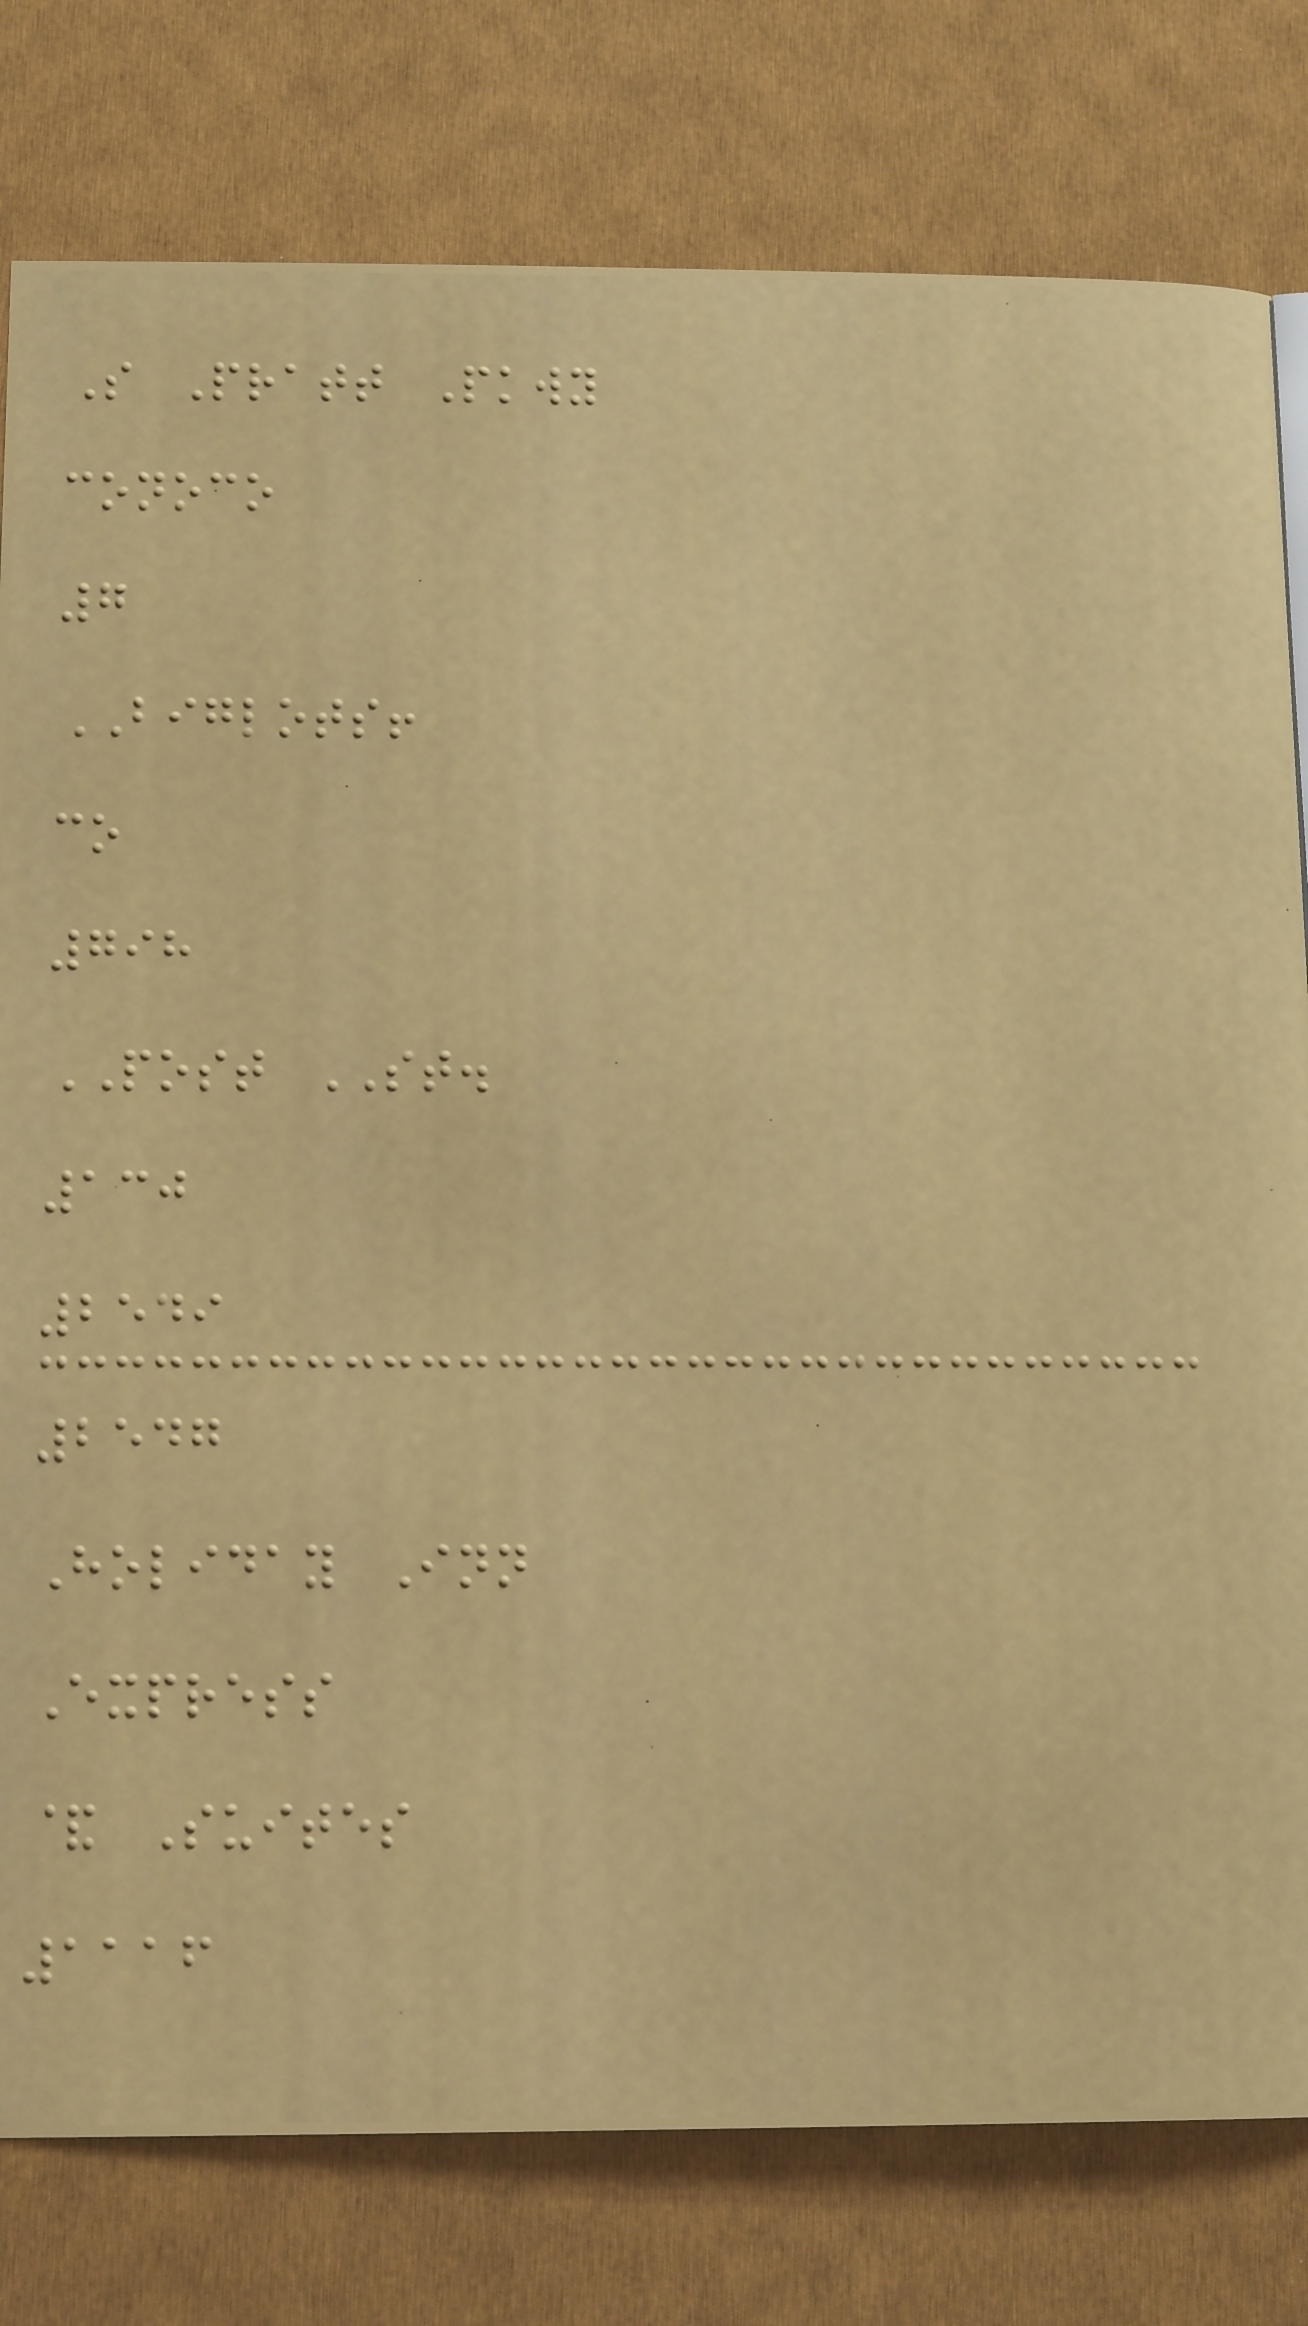S Pratt Pkwy
conoco
7
BIGLOTS!
co
798
POST ST.
130
2549
2547
Holiday Inn
Express
& Suites
1116
